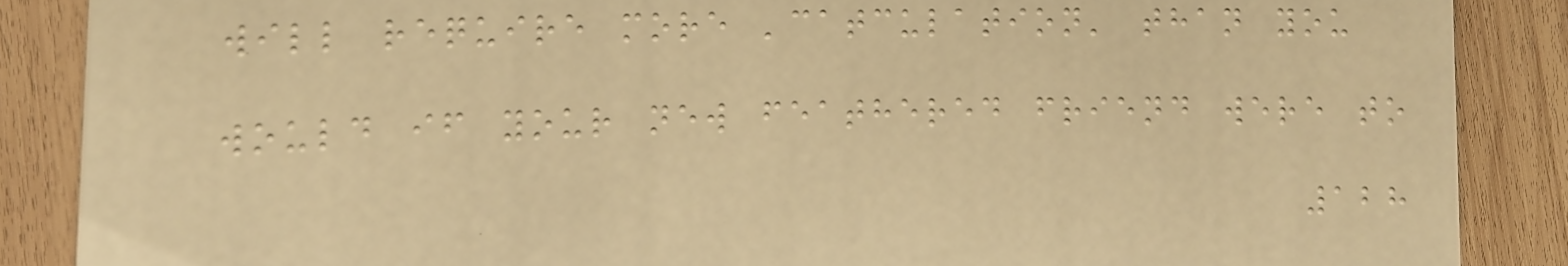will require more 'catculation' than you
would if your new feathered friend were to
128
